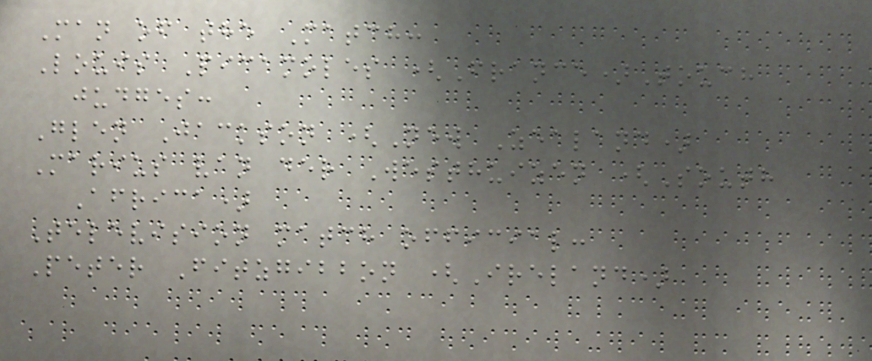Man of the Match:
Louis Picamoles (France)Touch
judges:
Glen Jackson (New Zealand)
Marius van der Westhuizen (South
Africa)
Television match official:
Peter Fitzgibbon (Ireland)
